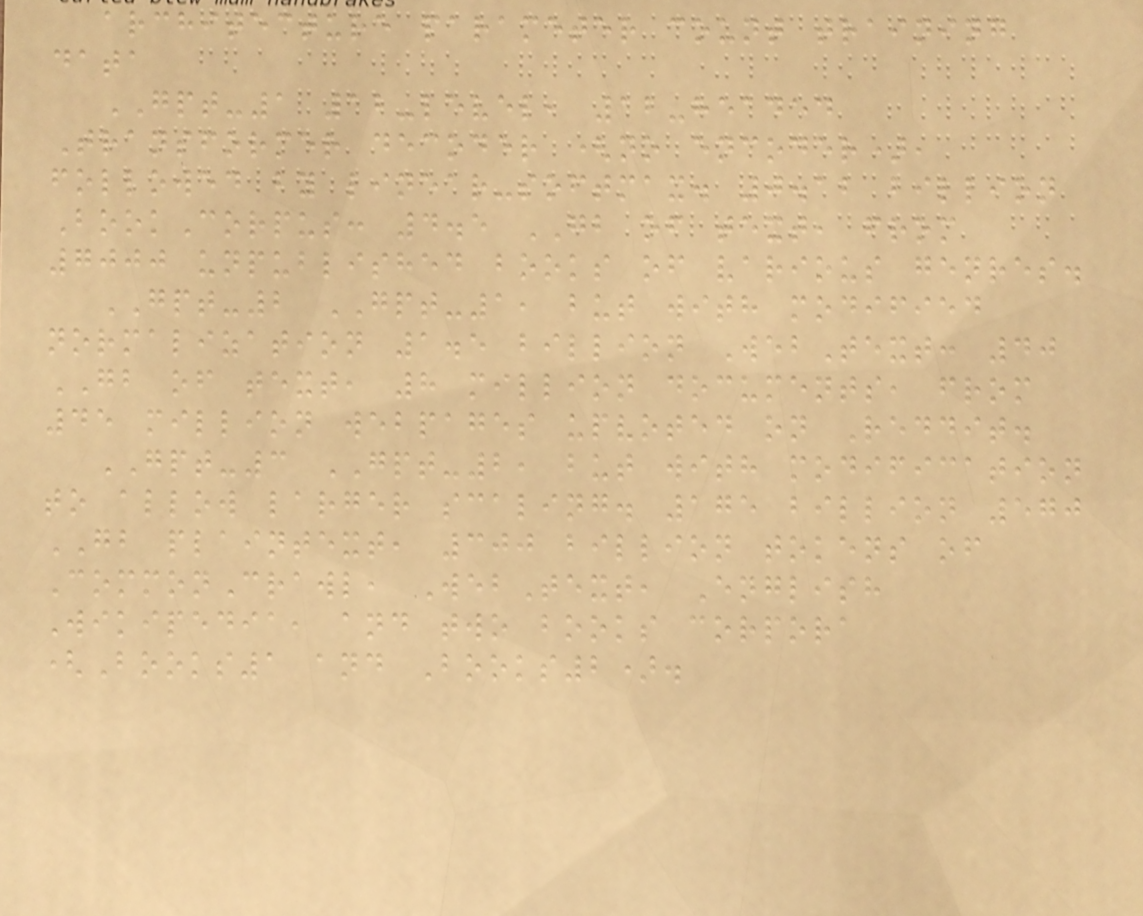architecture parameter count training
data
GPT-1 12-level, 12-headed
Transformer decoder (no encoder),
followed by linear-softmax. 0.12 billion
BookCorpus: 4.5 GB of text, from
7000 unpublished books of various genres.
GPT-2 GPT-1, but with modified
normalization 1.5 billion WebText: 40
GB of text, 8 million documents, from
45 million webpages upvoted on Reddit.
GPT-3 GPT-2, but with modification
to allow larger scaling. 175 billion 570
GB plaintext, 300 billion tokens of
CommonCrawl, WebText, English
Wikipedia, and two books corpora
(Books1 and Books2).
